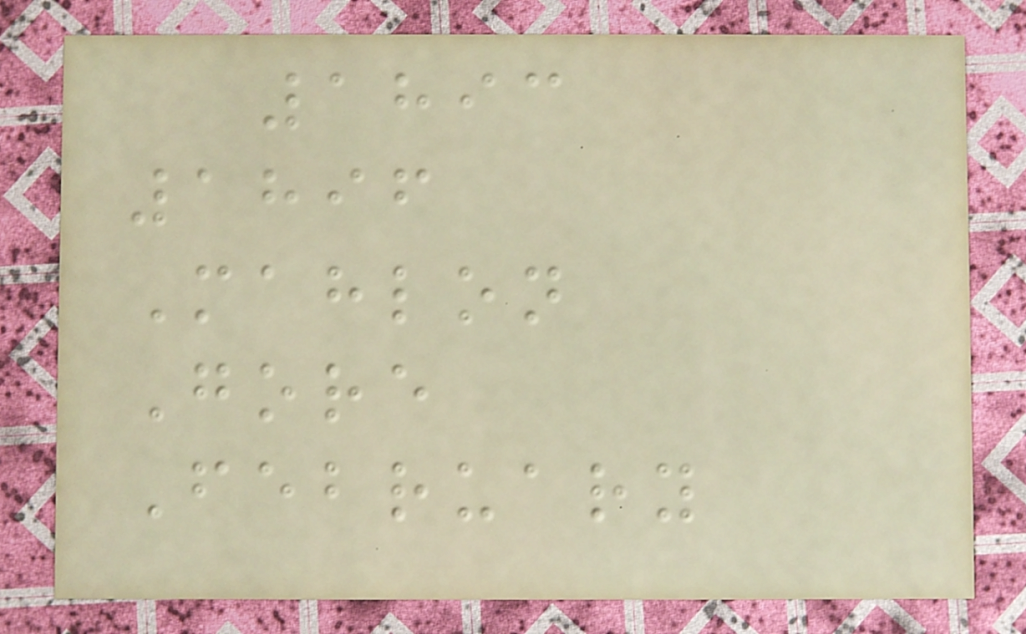1893
1896
Mahlon
Gore
February
